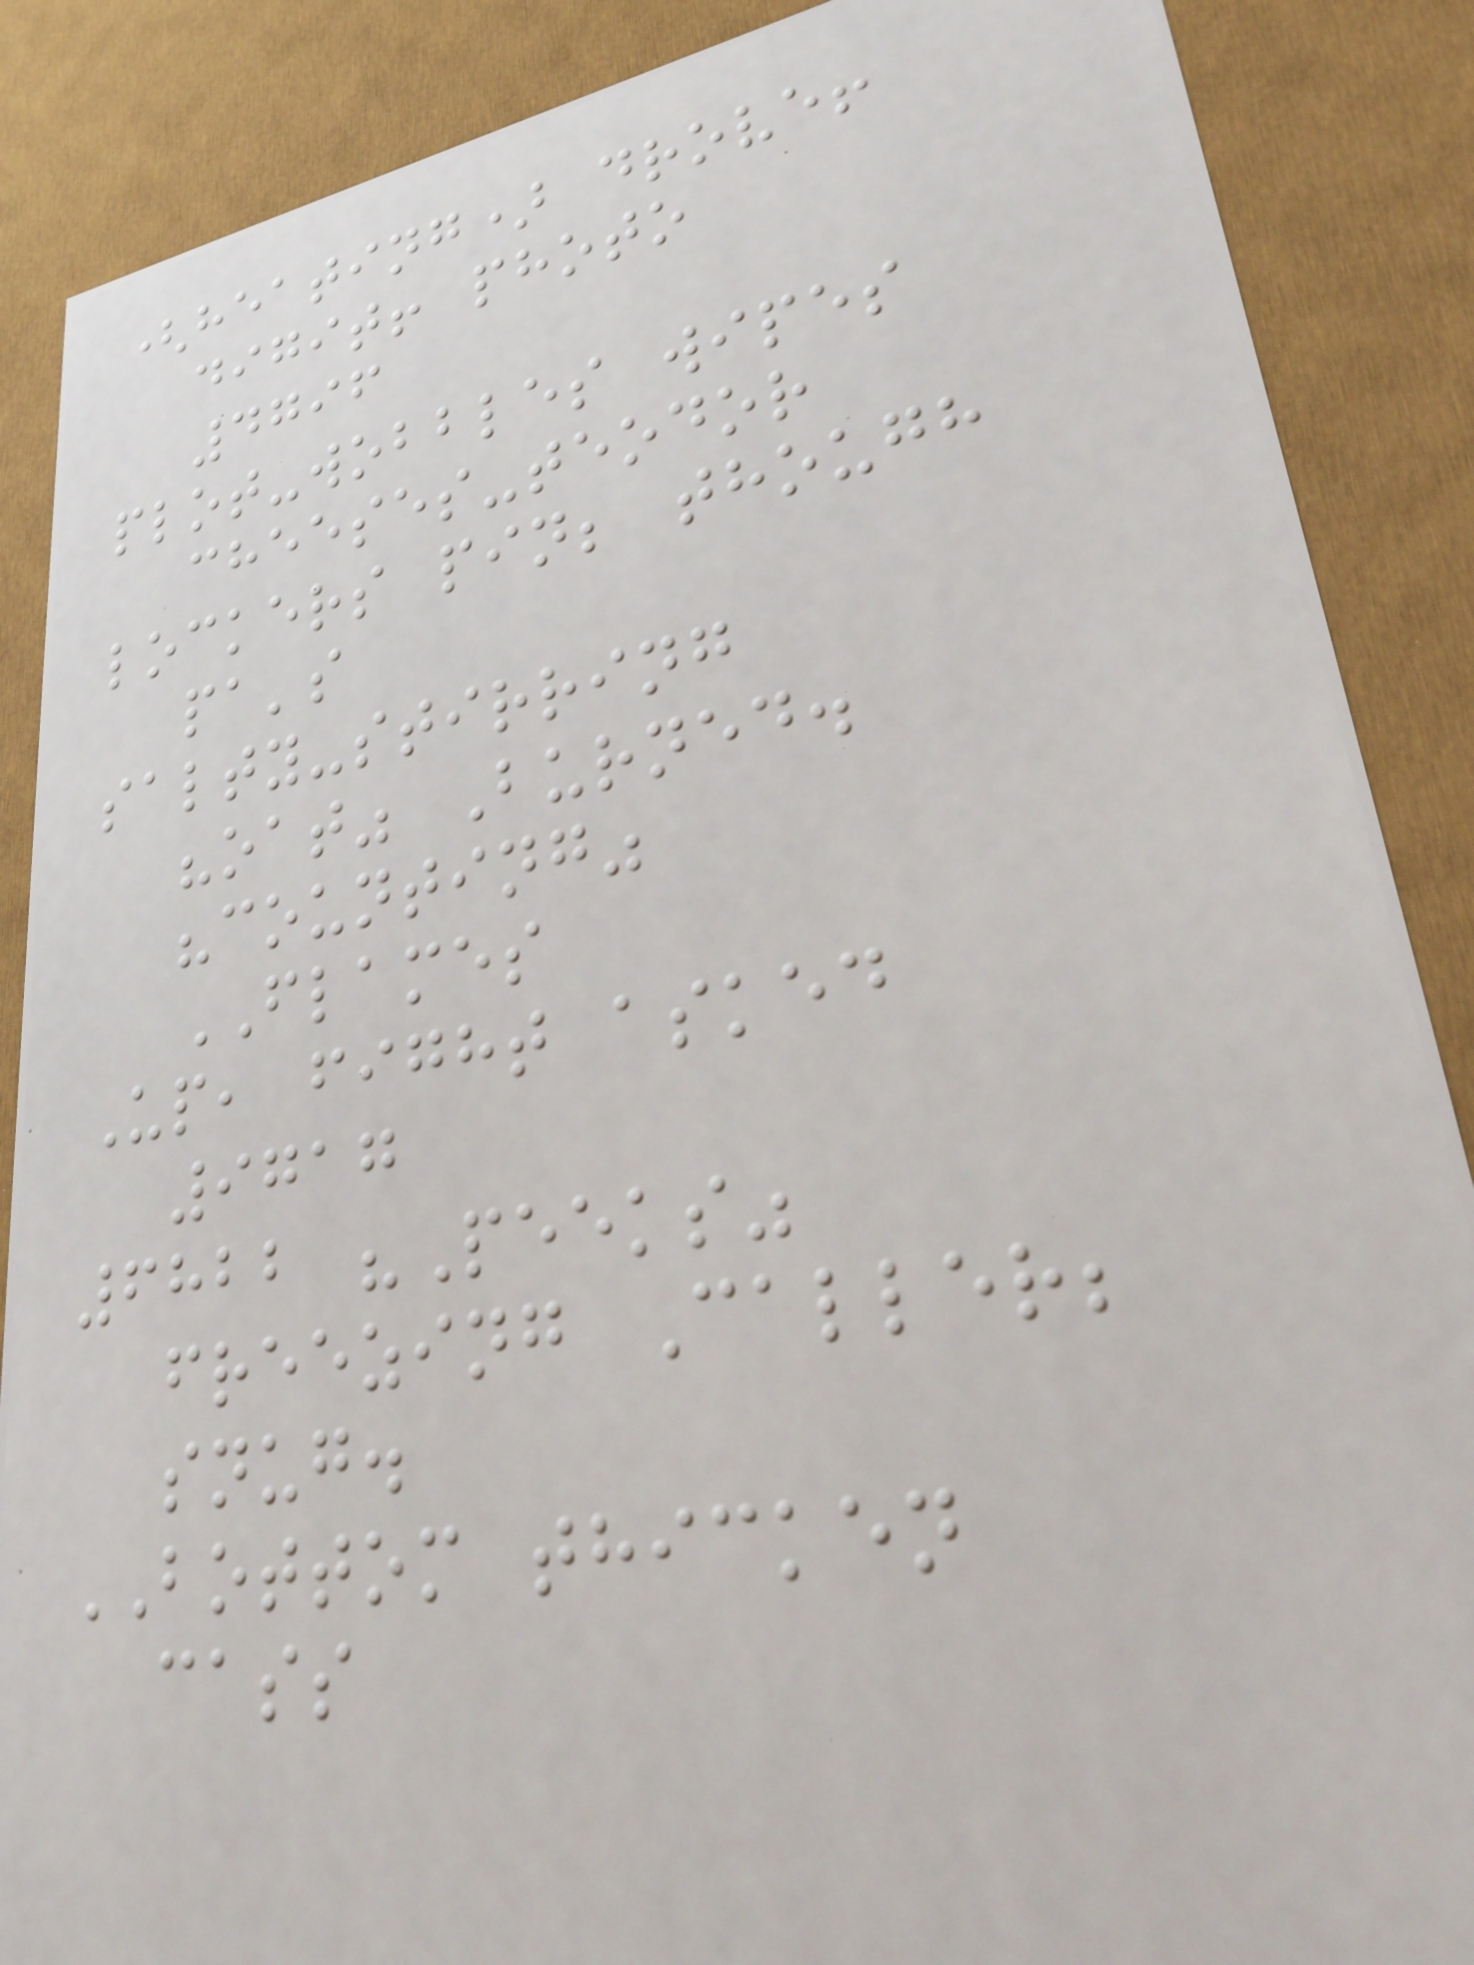(heating) drove!
digit! photo
4796
plot-wobbles wipes
cheeses-teodor
lockers pin; though
pa's
salty-stirring
"oat" Burned.
"counting"
FLAMES
Up, fight asked
9717
6822 "Peeks"
freezing Caller;
snug.
BOTTOM thicken
cass
